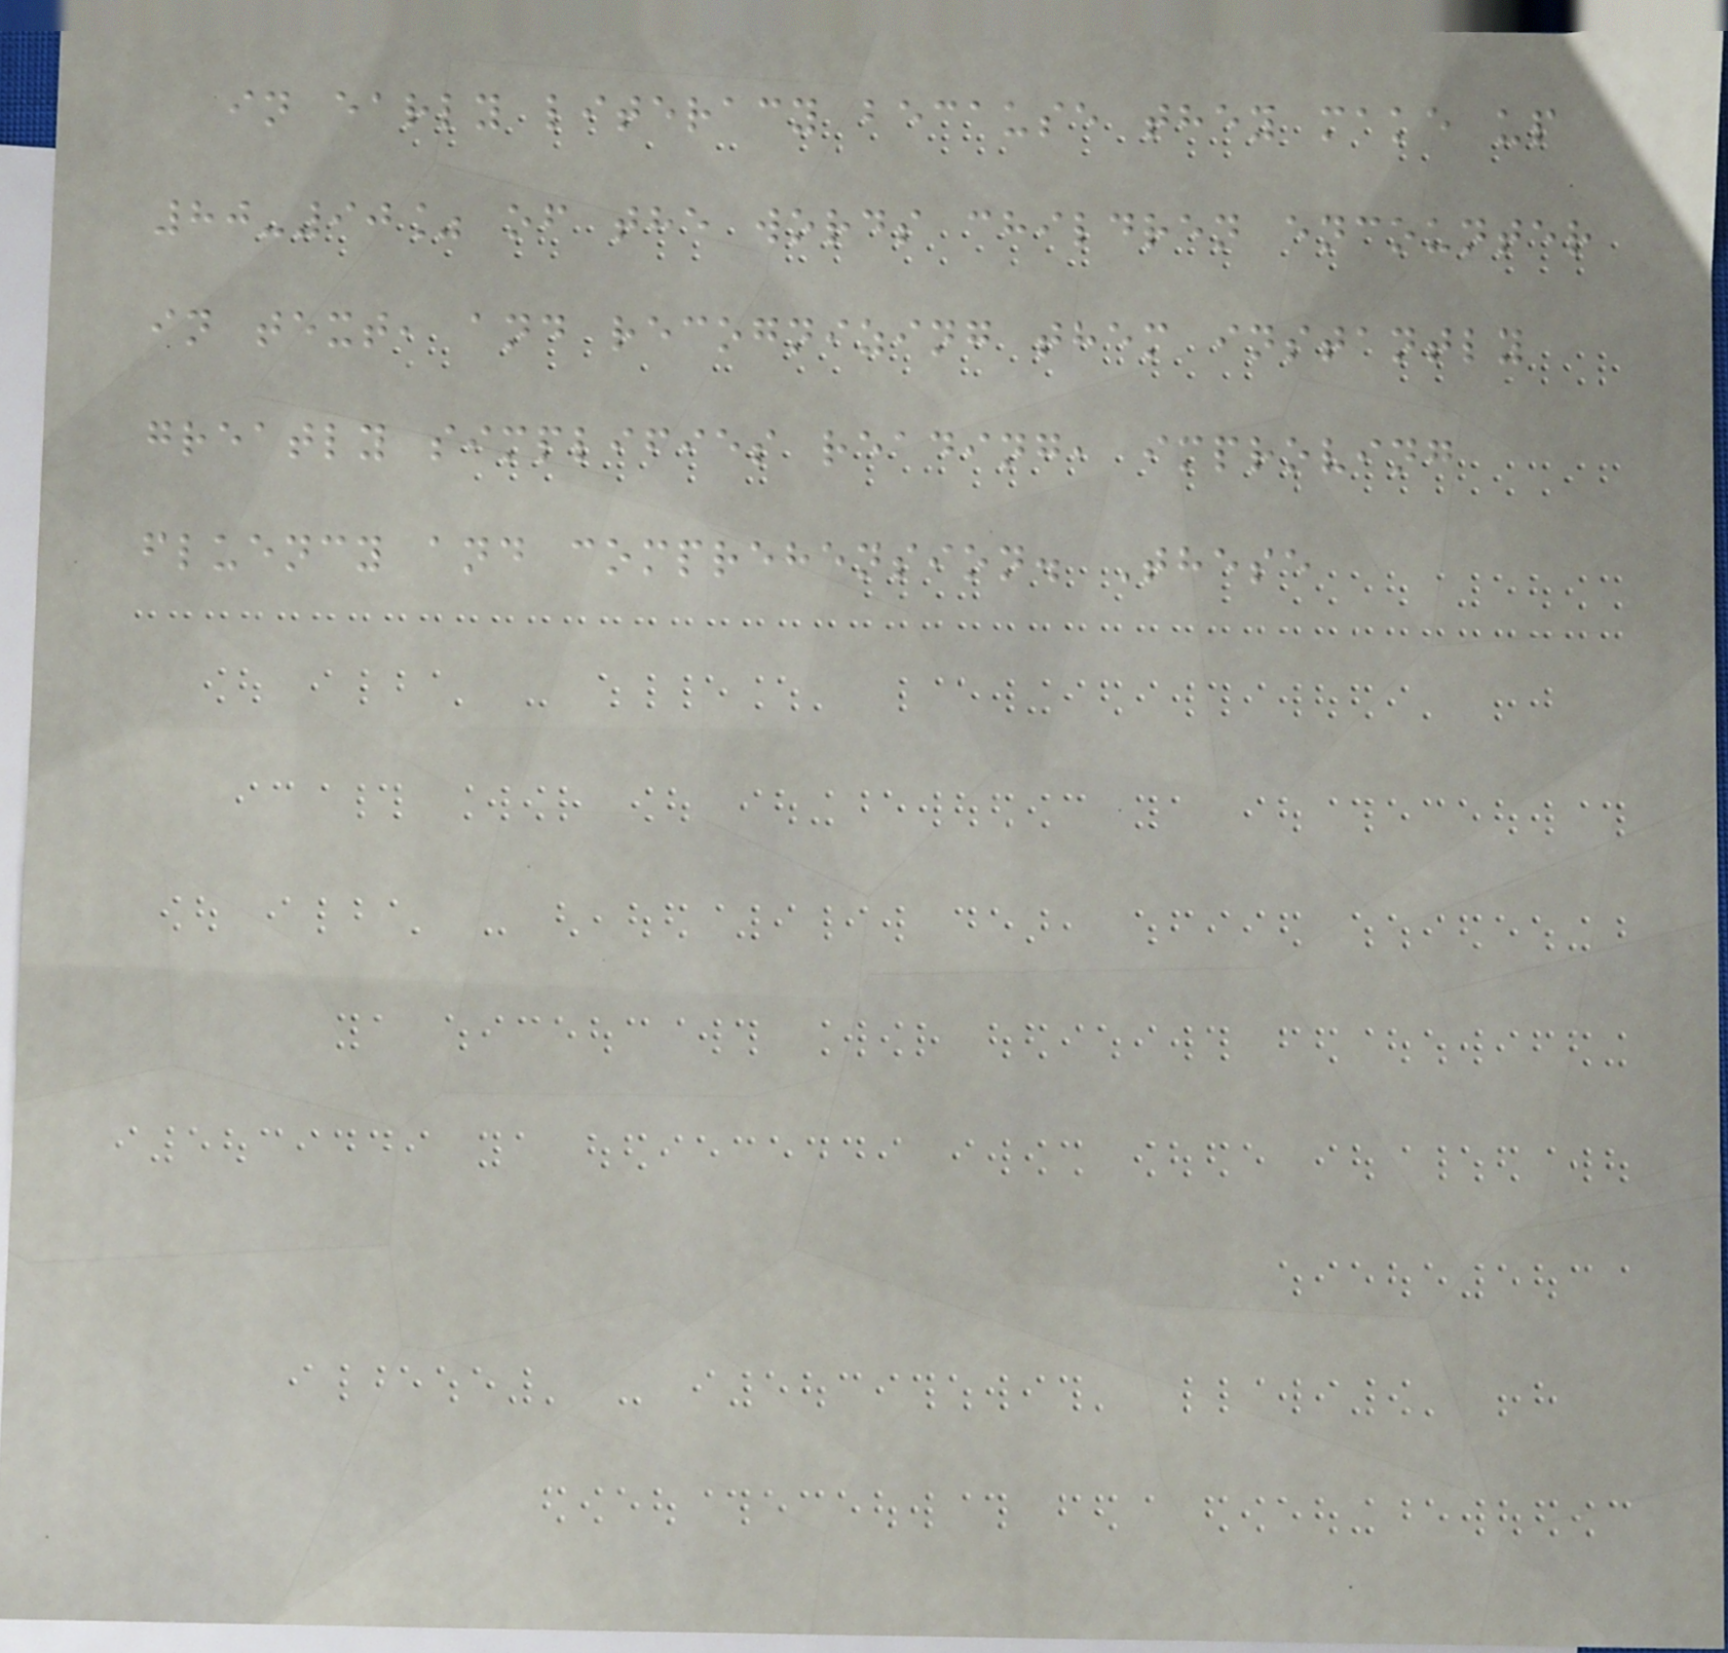in early literacy because they make up
80-90% of the words children encounter
in text, and recognizing them instantly
greatly simplifies reading, improving
fluency and comprehension. These
